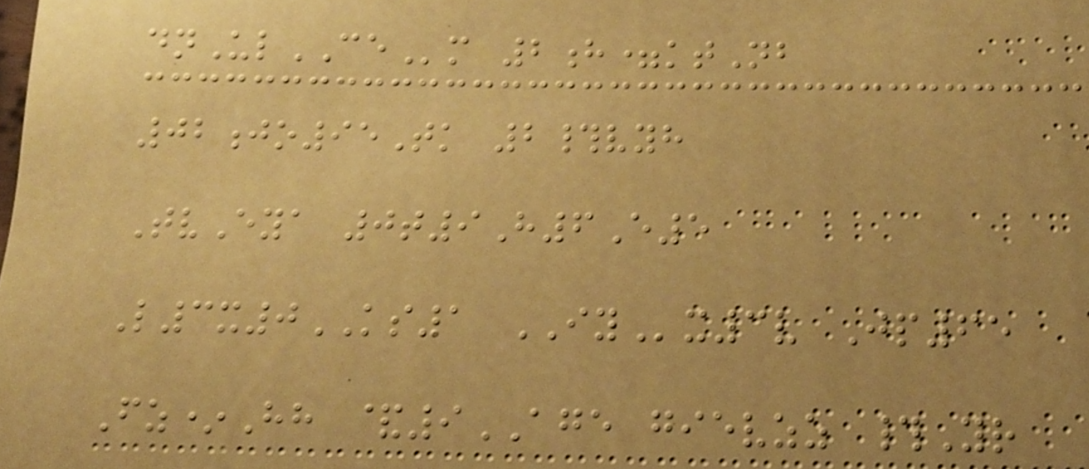dnUlCEm 2h=ktNb
02jo95Tk 2#vyh
TvEya 0t9H6E5
L3x0KS1 IYx3v Jp65
Fz*Hh &9AGE gievzz #Yr
